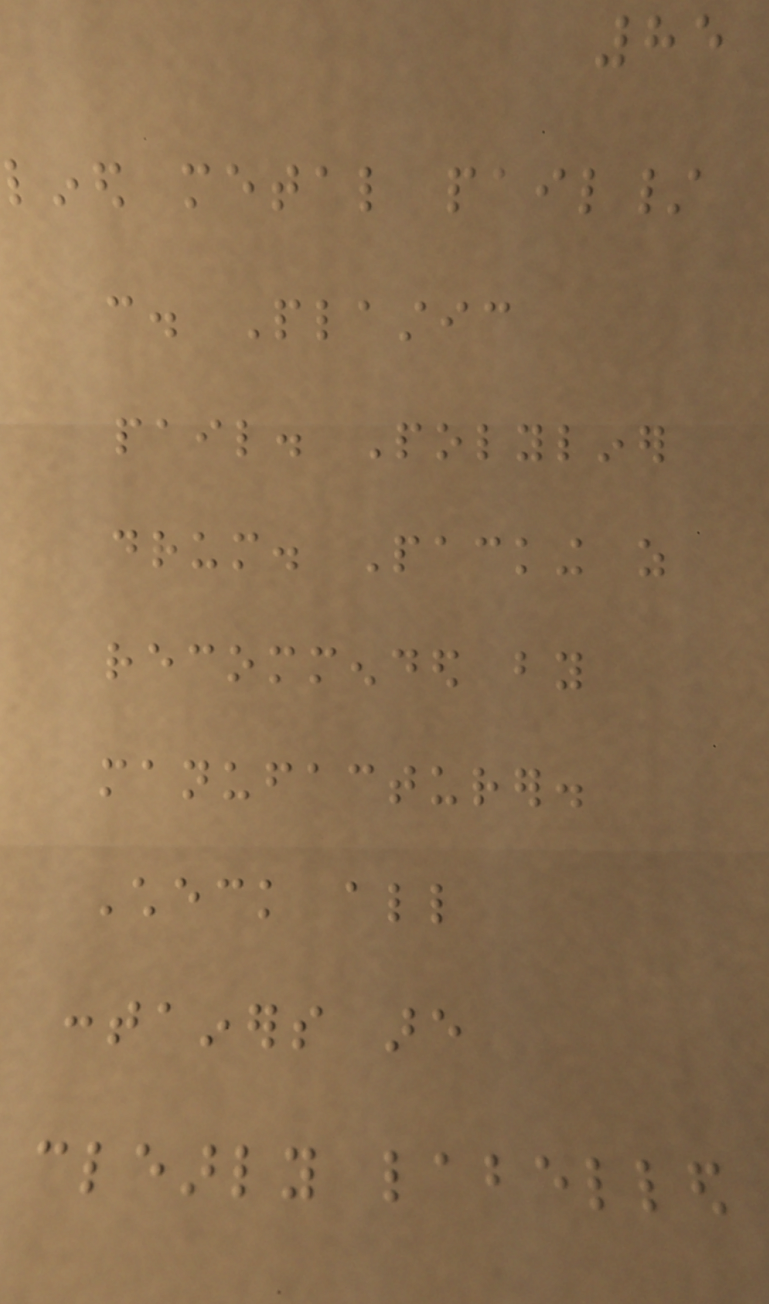85
lined metal pail/
can. Plastic
pail. Polyliner
drum. Packing as
recommended by
manufacturer.
Check all
containers are
clearly labelled
